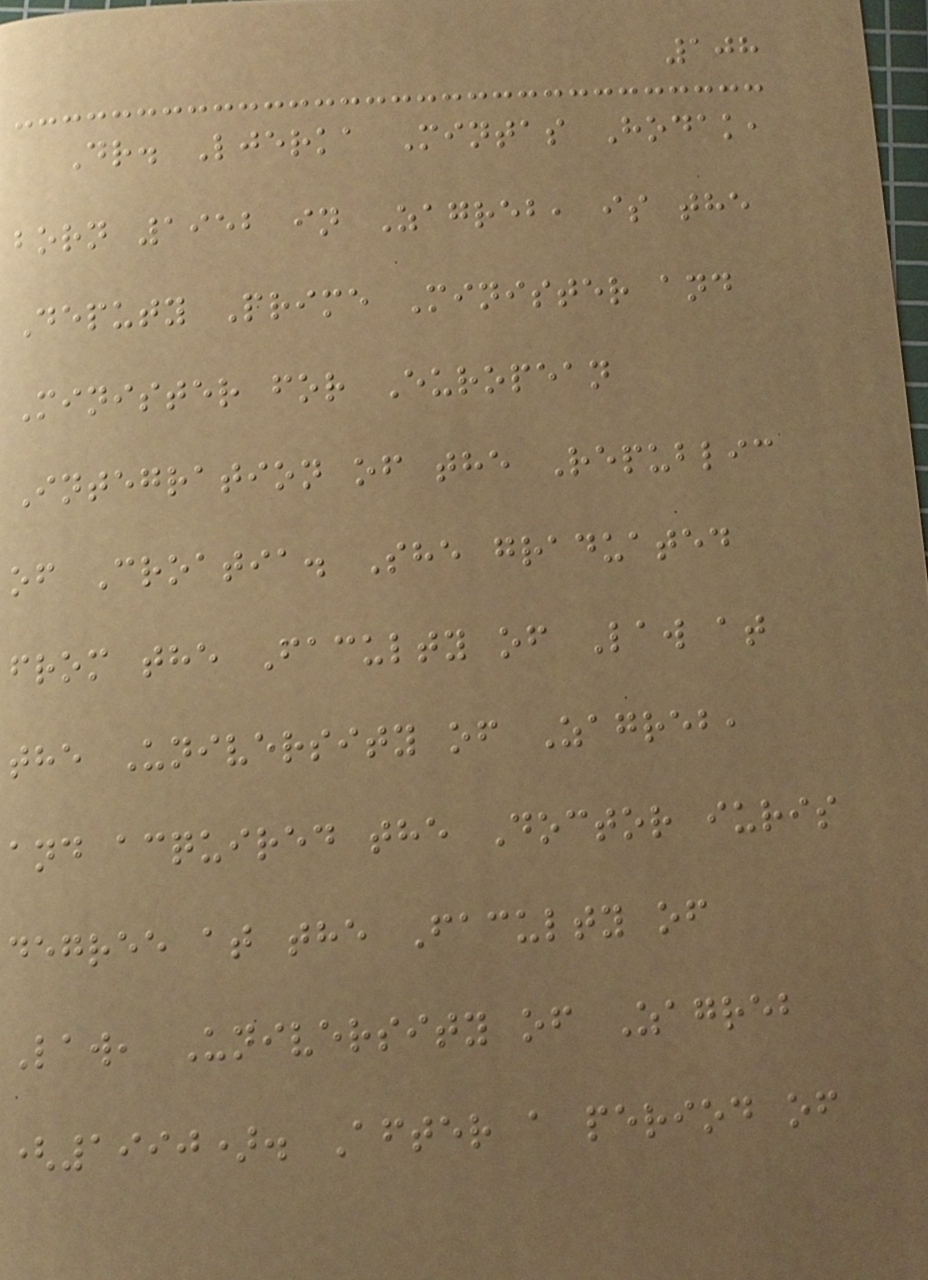108
Dr. Ljerka Mintas Hodak,
born 1952 in Zagreb, is the
Deputy Prime Minister and
Minister for European
Integration of the Republic
of Croatia. She graduated
from the Faculty of Law at
the University of Zagreb,
and acquired the Doctor iuris
degree at the Faculty of
Law, University of Zagreb
(1990). After a period of
